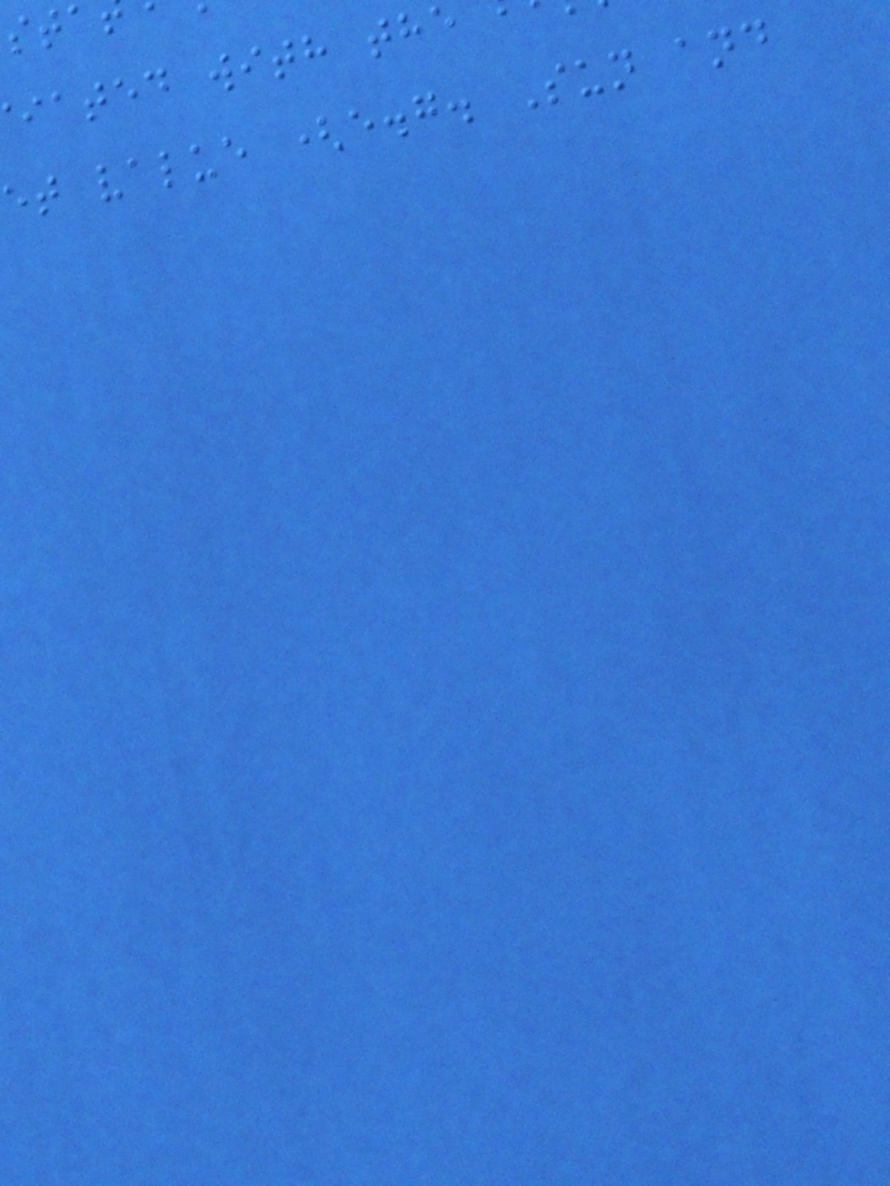iated with the
et value (e.g. Sun and
